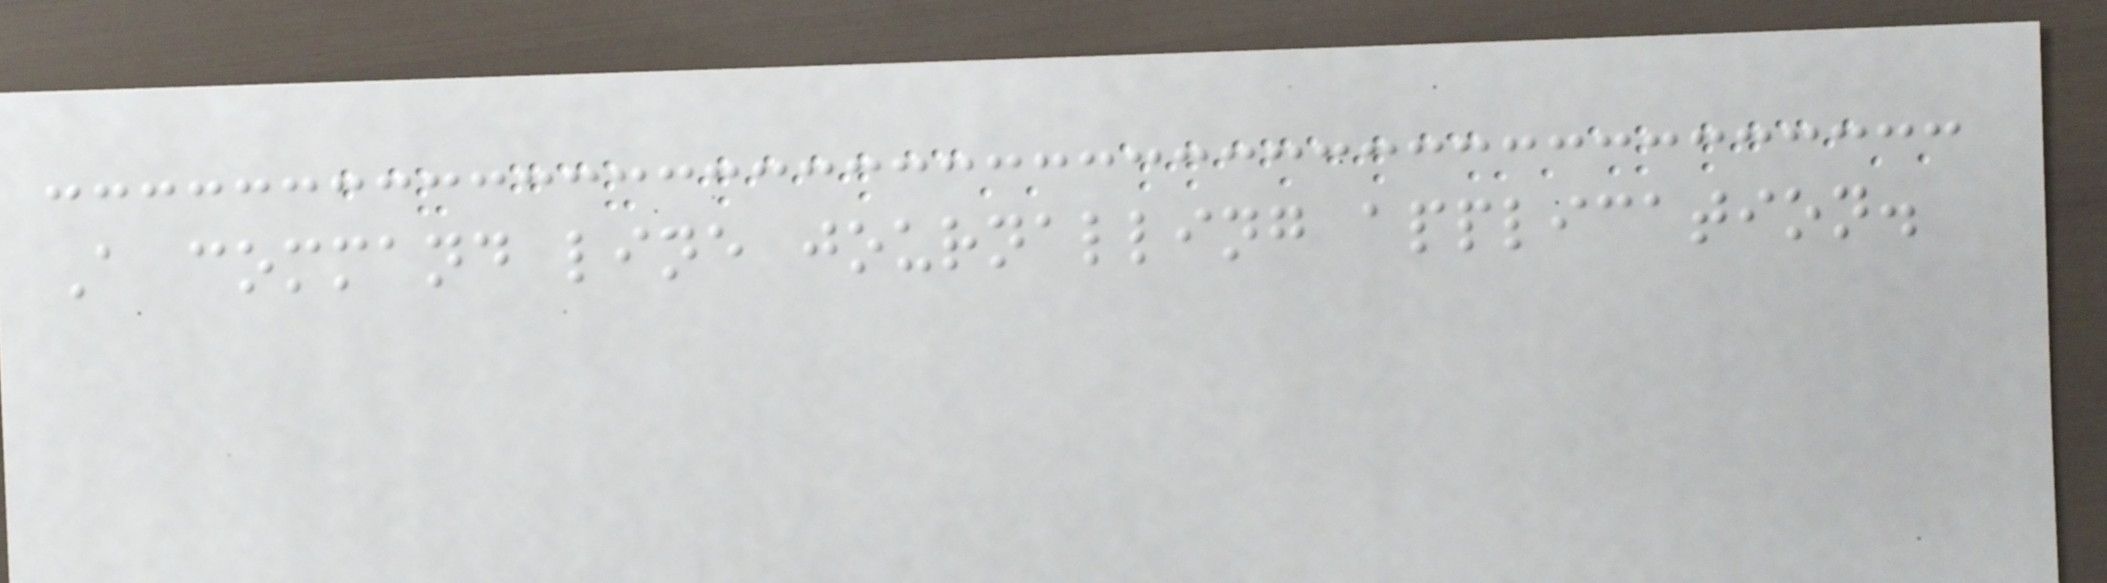A command line journalling application.
